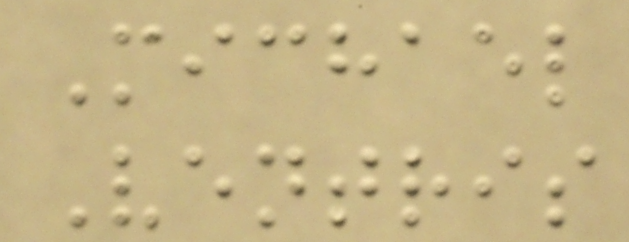Michael
Ventris
